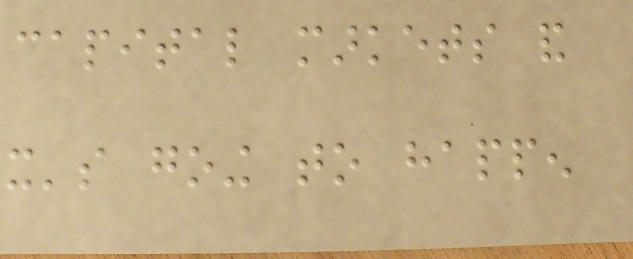capital markets and
it's going to happen
